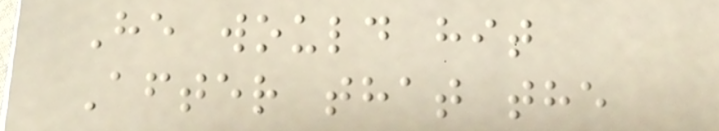He would hit
After that the
